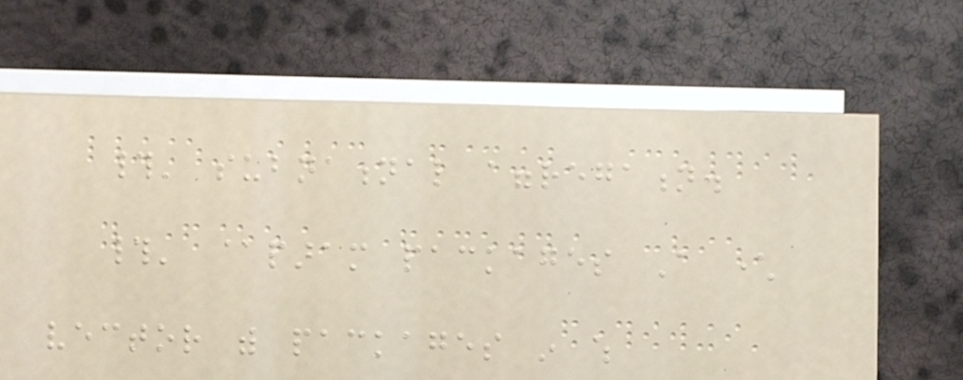#' subnational aggregation.
#' @param packages A character
vector with packages in which
